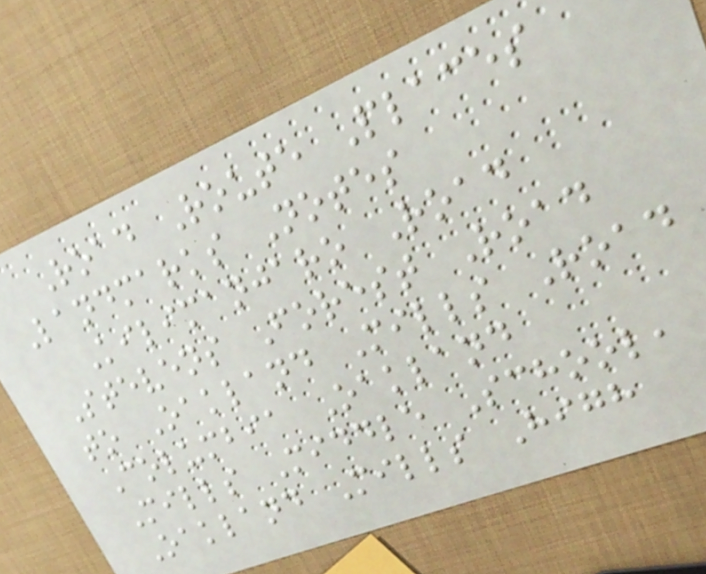Road Route Places
Landmarks Notes
Kilimanjaro Road
Stevens Forest Road
to Oakland Mills Road
Columbia Oakland
Mills Middle School,
Oakland Mills High
